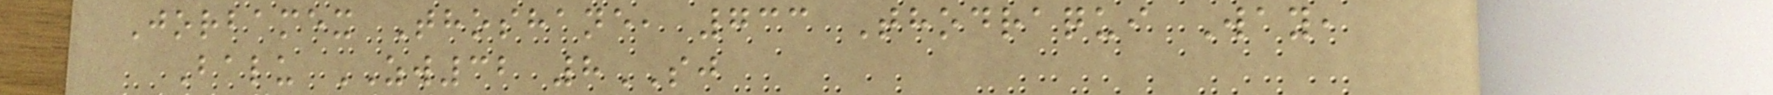Jorbamex Thoshane, 733 Thodraqui Way,
Balu ZW32 8SJ
